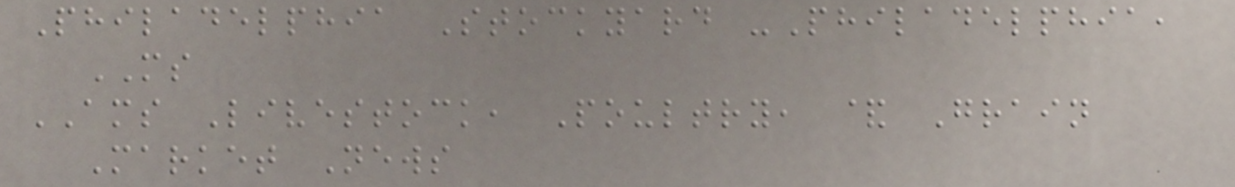Philadelphia Stockyard -Philadelphia,
MS
AMS Livestock, Poultry, & Grain
Market News
